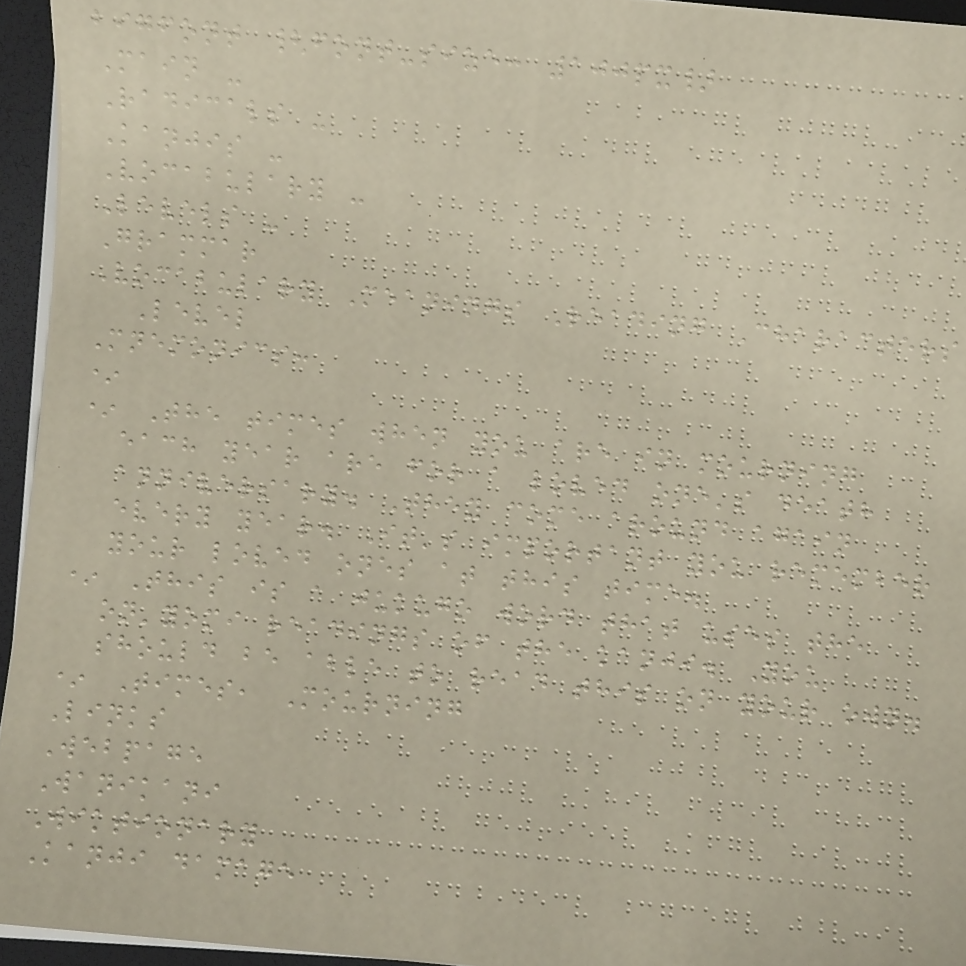bigfont {font-size: 100px}
Main -
Radicals -
Kanjis -
Vocabulary -
Levels -
Grammar
Vocabulary Meanings Reading Characters
Level
Mnemonics:
*
* The times when you are in mourning
each year are for a loved one's death
anniversary. They come around again
every year. It's important you remember
your loved ones at this time.
* This is a jukugo word that uses the
on'yomi readings of the kanji. You
should be able to read this on your own.
* Times, Mourning
Links
Webpage
Wanikani
Wiktionary
Kanji damage
